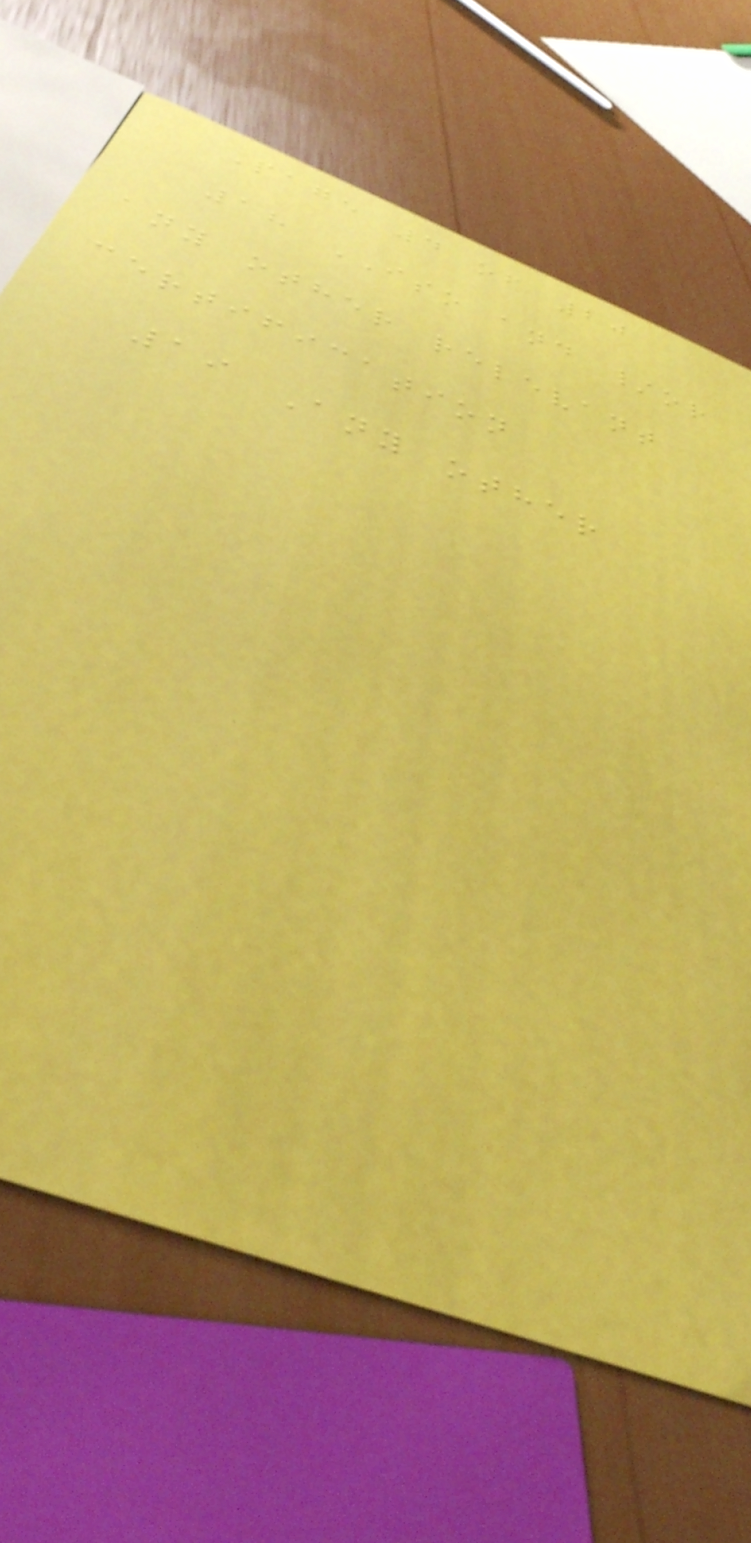Page 4 of 20
18 ISO and /or
any other relevant
certification
19 Any other
